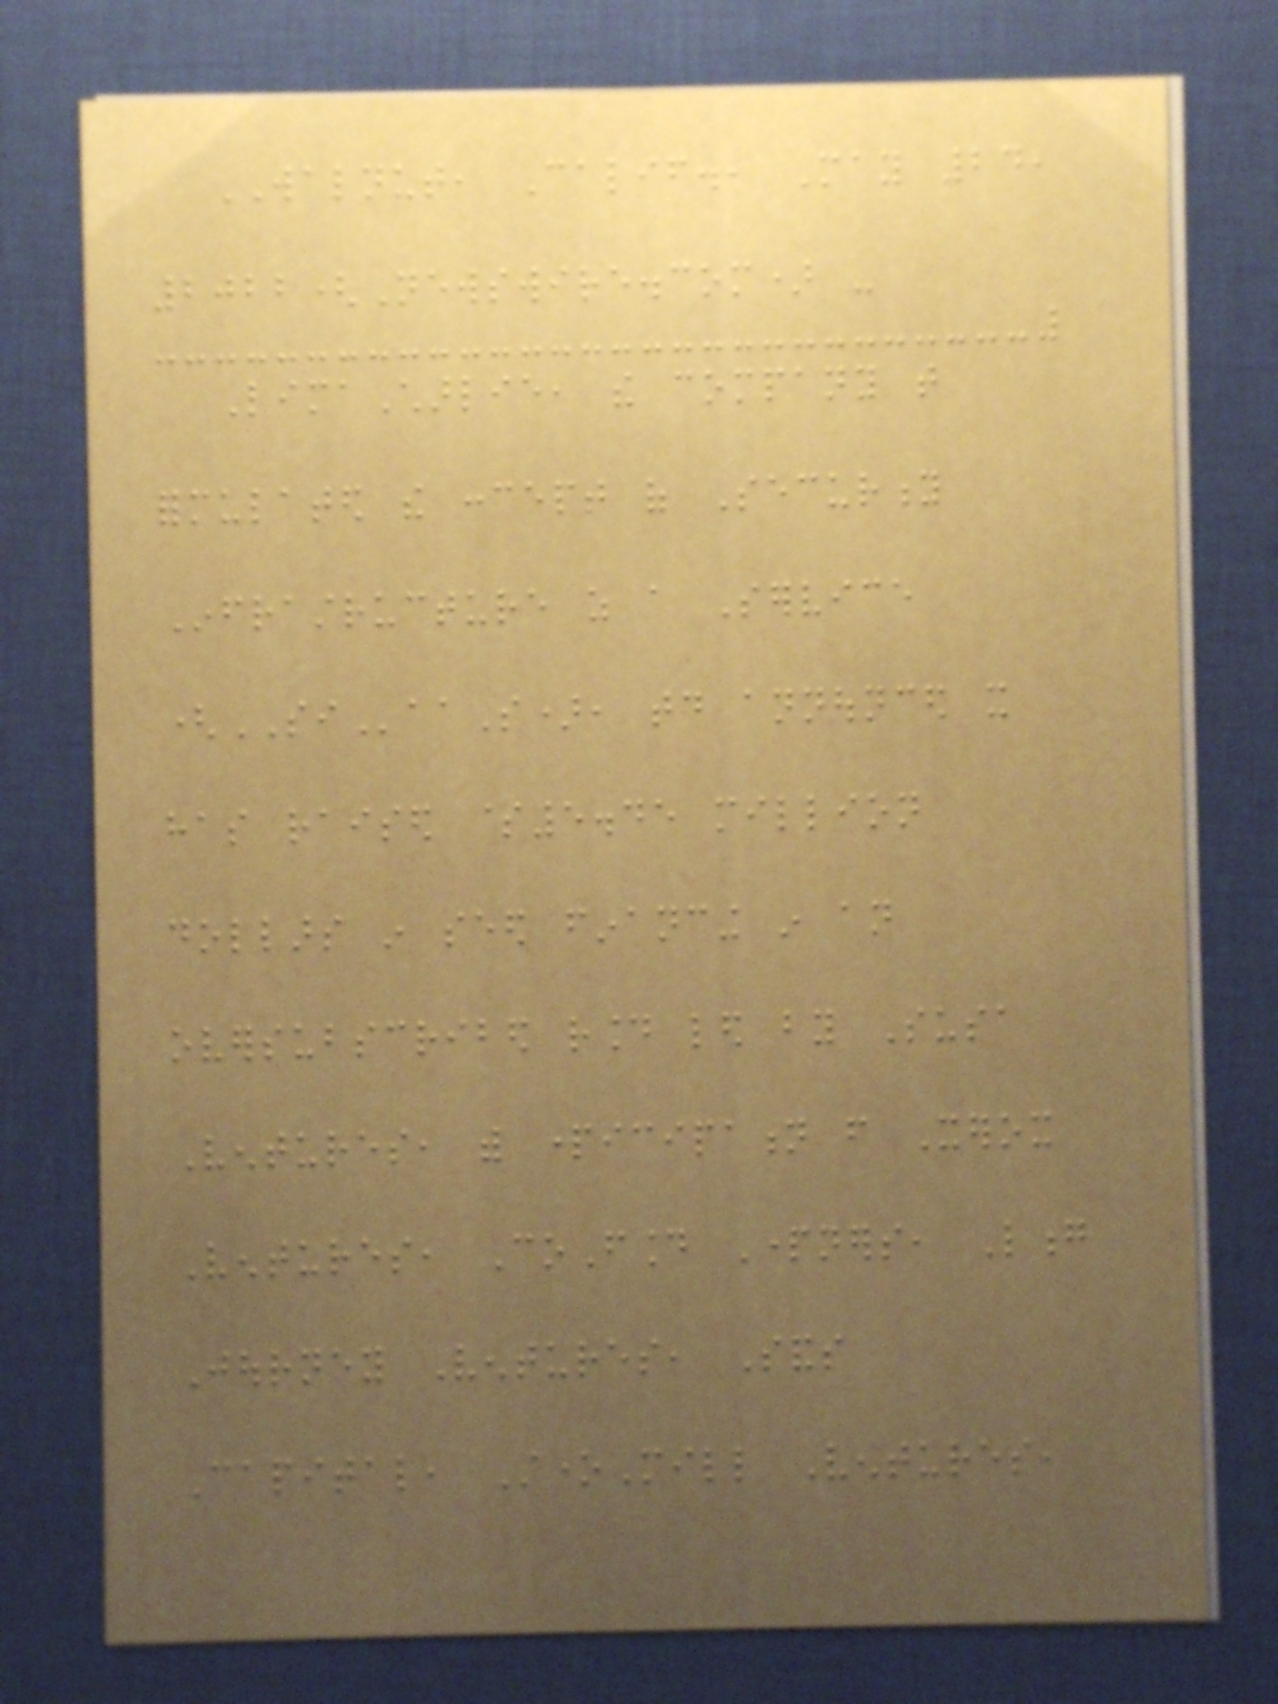WALNUT, Calif., May 24,
2022(Newswire.com) -
LimaCharlie, the company that
formulated the concept of Security
Infrastructure as a Service
(SIaaS), today announced it
has raised $5.45 million
dollars in seed financing in an
oversubscribed round led by Susa
Ventures, with participation from Xerox
Ventures, CoFound Partners, Long
Journey Ventures, Sands
Capital, StoneMill Ventures,
